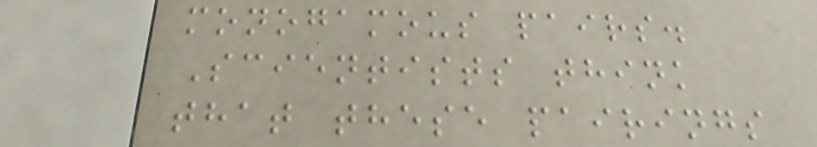monogamous pairs.
Scientists think
that these pairings
